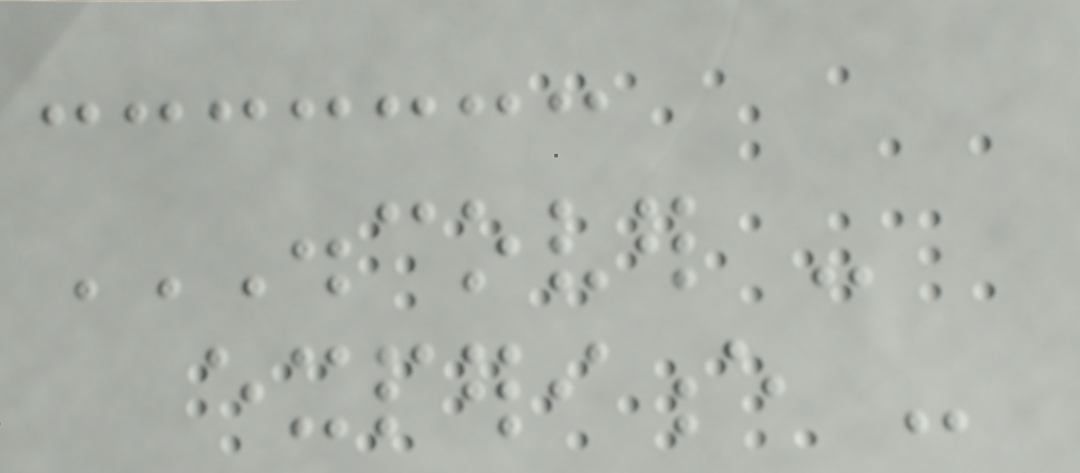DISCOVER -
EXPERIENCE -
